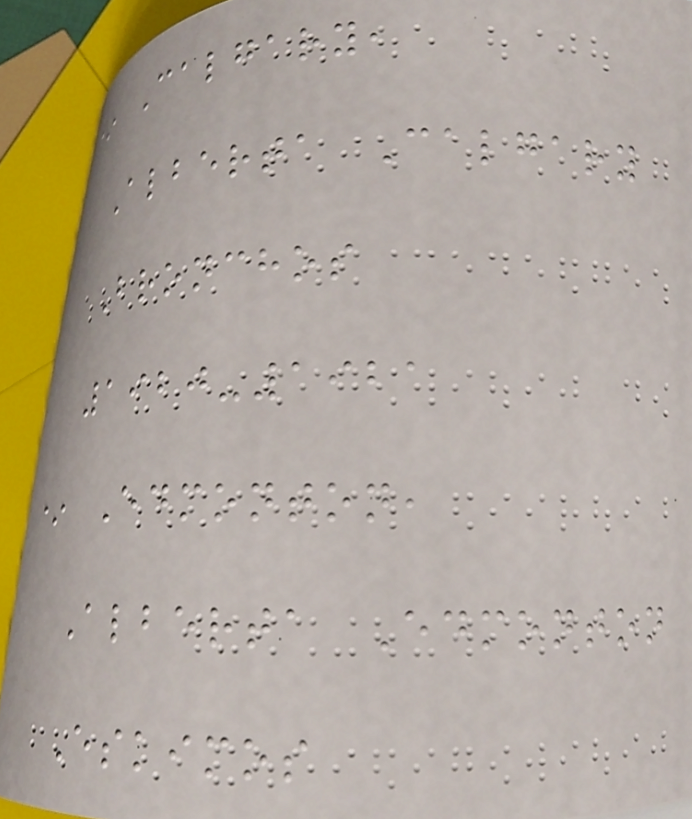* Calgary,
Alberta Calgary
Bronchos
1920-1921
* Edmonton,
Alberta Edmonton
Eskimos
